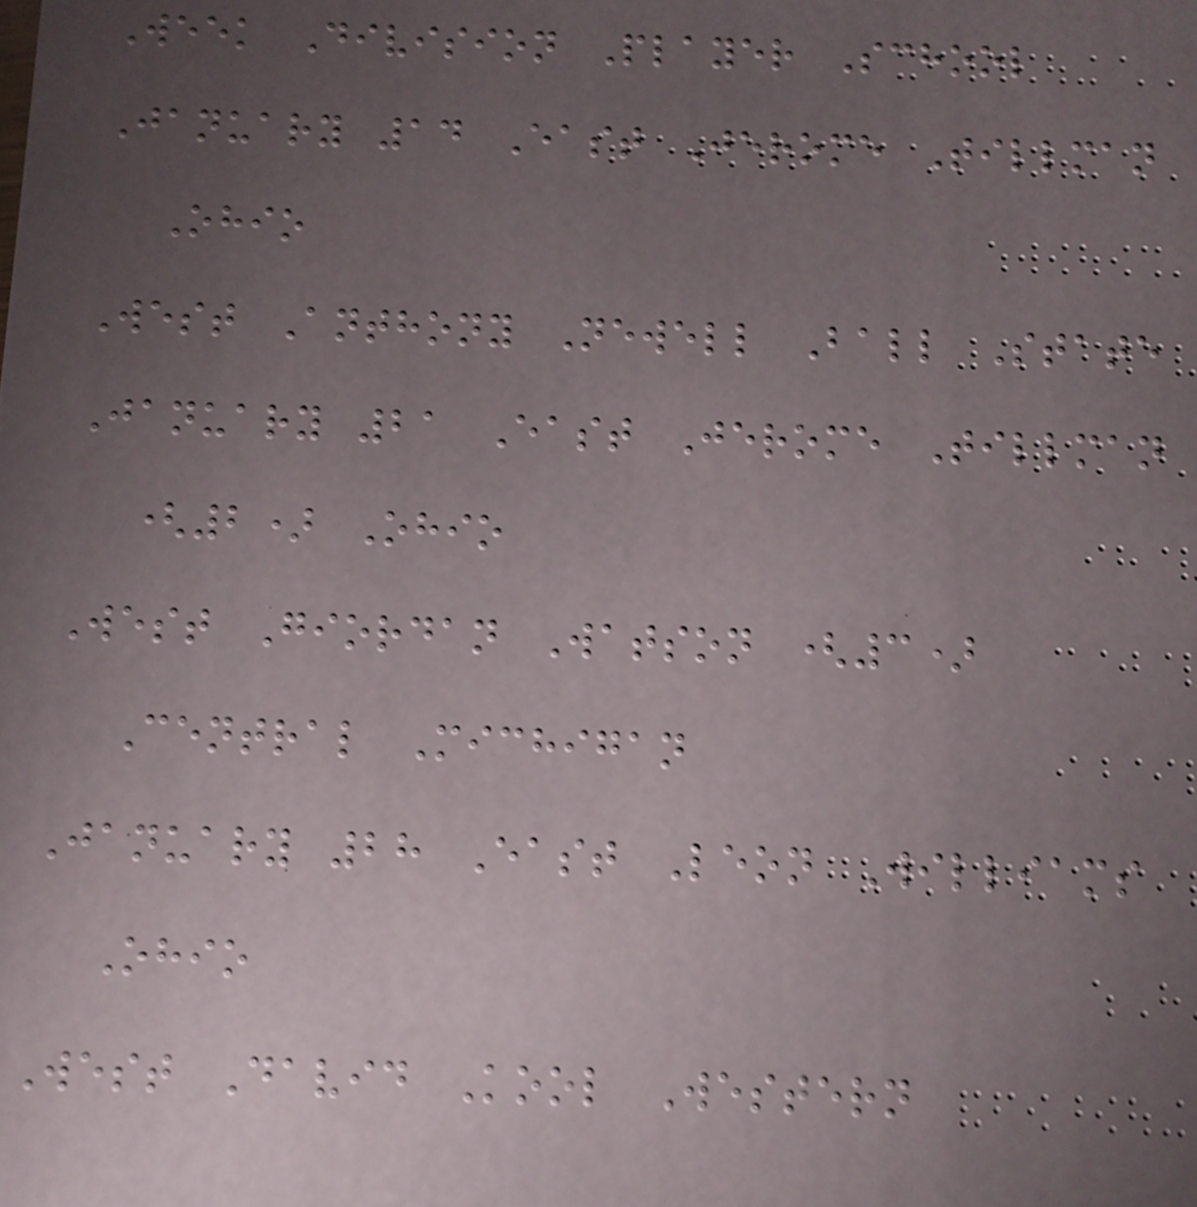Week Division Player School
January 14 East Jerome Tillman
Ohio
West Anthony Newell Ball State
January 21 East Jerome Tillman
(2) Ohio
West Giordan Watson (3)
Central Michigan
January 28 East Leon Williams
Ohio
West David Kool Western
